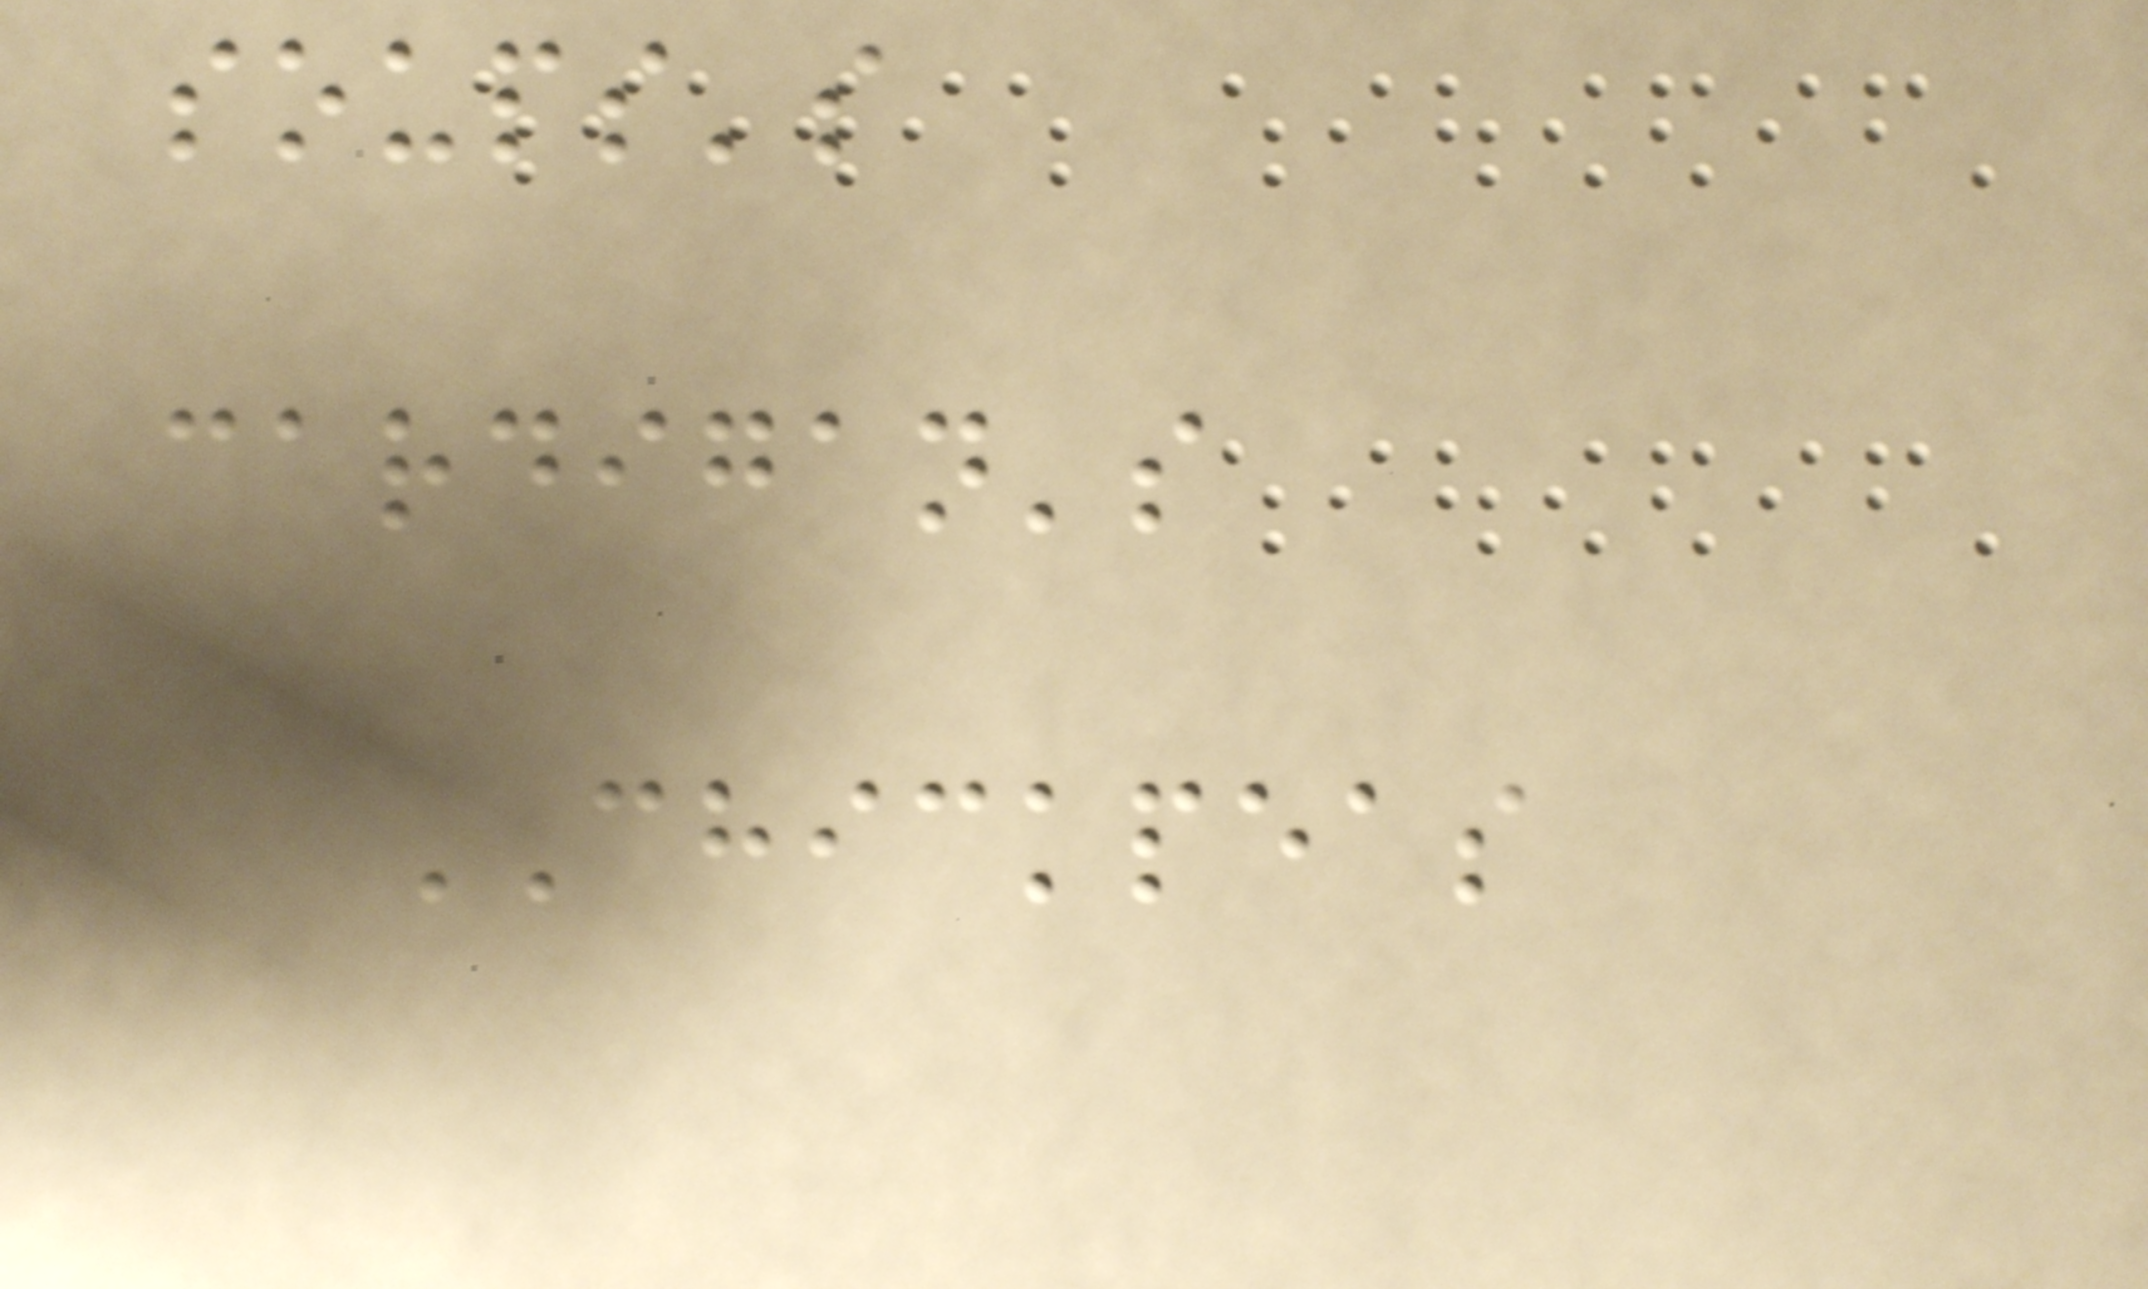soups's
cardigan's
CHICKPEAS
